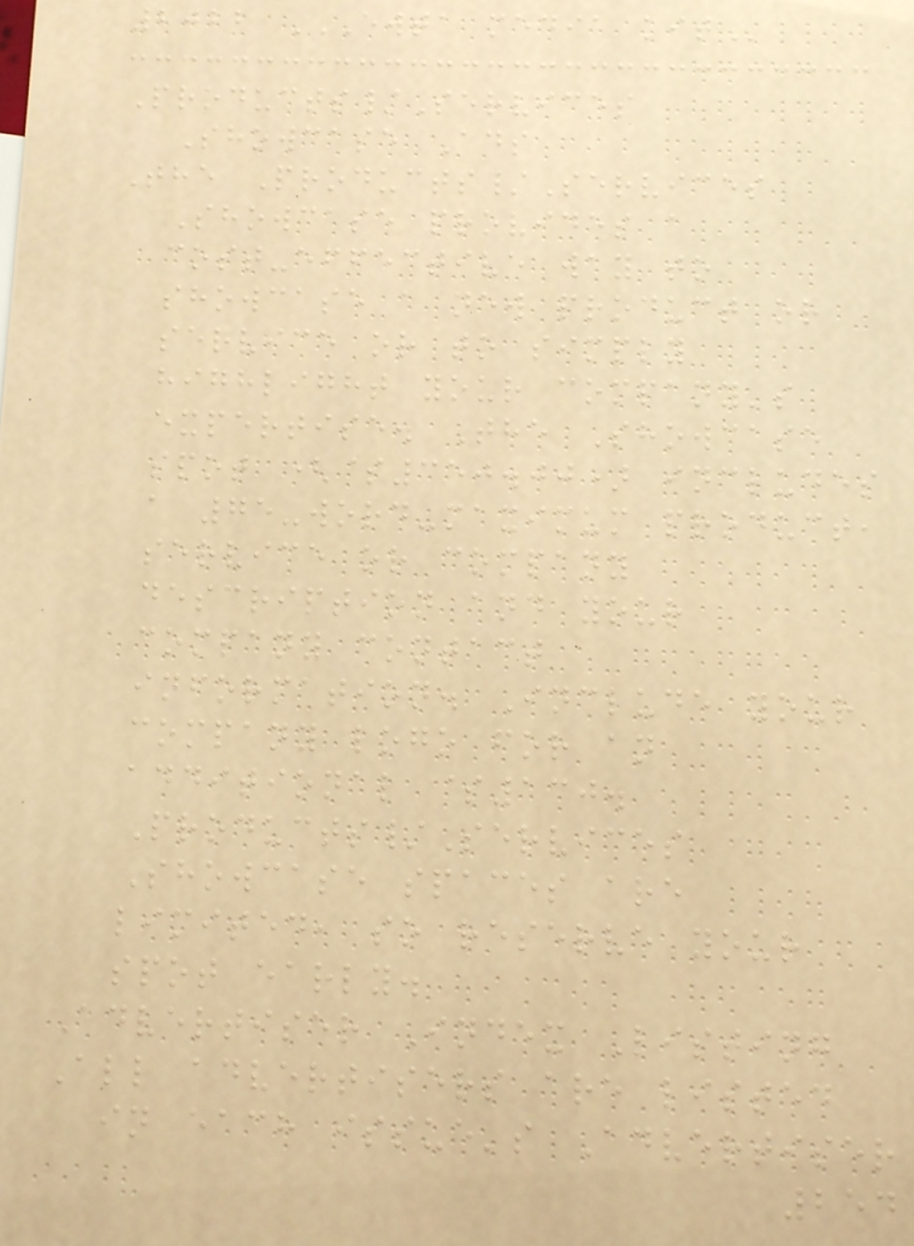2022 EWTA MEDIA KIT
Products/Services
Showcase Ads
The Products/Services
Showcase provides a
cost-effective way to
showcase a new product or
service or to simply
highlight your company's
expertise. The Showcase
spot ($350.00) includes
a 75-word-maximum product,
service or company
description and your
company contact
information. Include your
company logo for an
additional $130.
Products/Services
Showcase spaces are
limited, so reserve your
spot early.
Advertiser Index Listing
All advertisers are listed
in each issue's Advertiser
254
